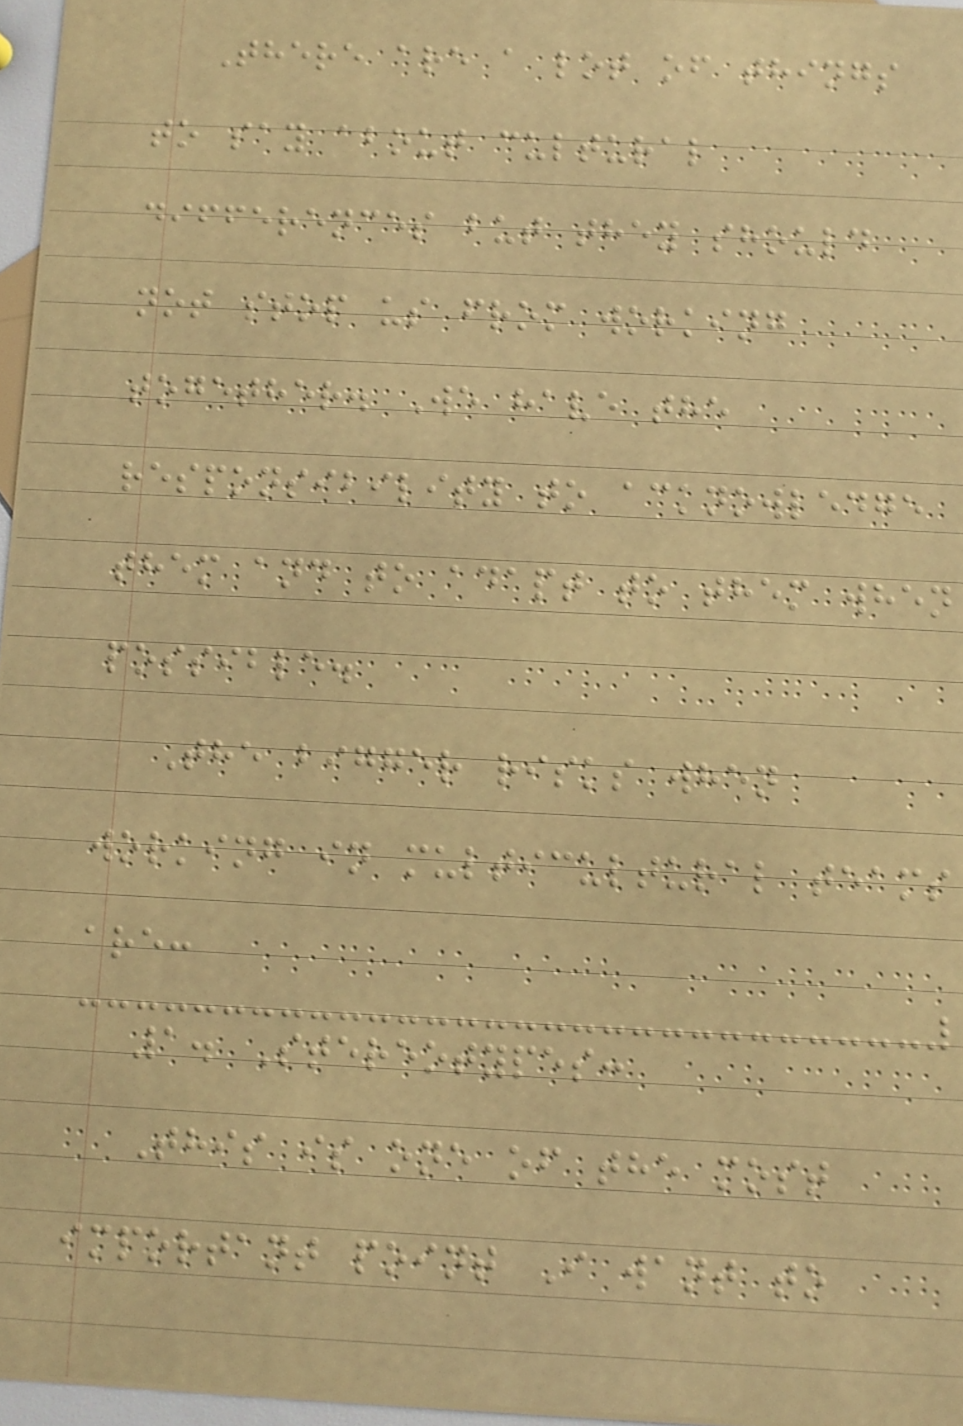There are a lot of things
to say about cultural
differences but they should
not stop us from working
together. We have the
responsibility to acknowledge
them and to adapt to them when
possible.
The bigger risks when
working in multicultural teams
are:
1. Stereotypes:
This is one of the most
important point I want to
